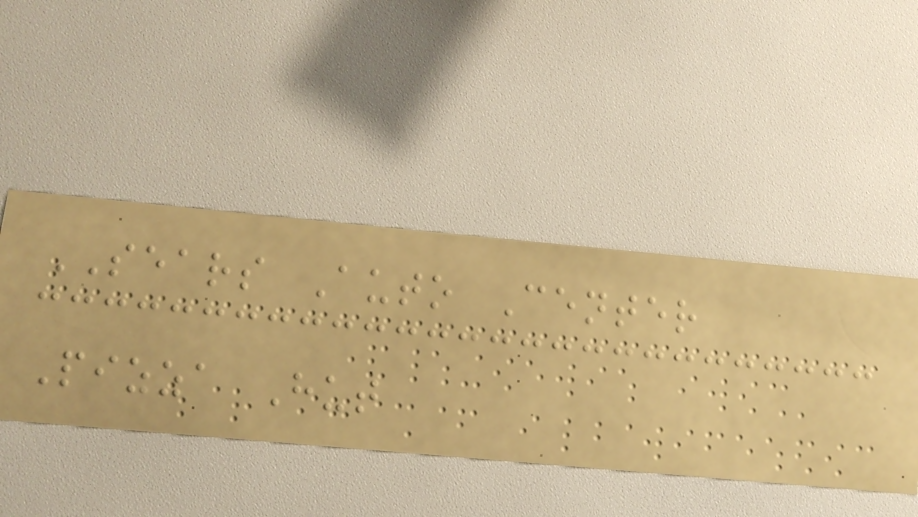SEARS Auto Center
Pizza Hut
